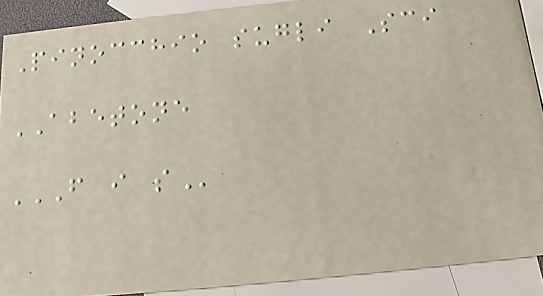Pinocchio sugli Sci
ABETONE
F I S
